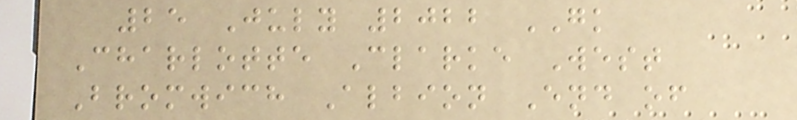25 July 2022 GK
Charlotte Clarke West
Bromwich Albion End of
